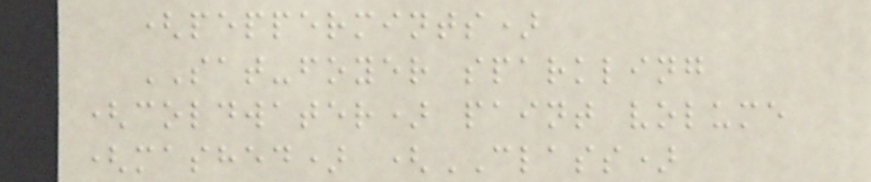(peppermints)
SAT-foyer sparkling
(coldwater) paint volume
(mashed) (CLASS)
